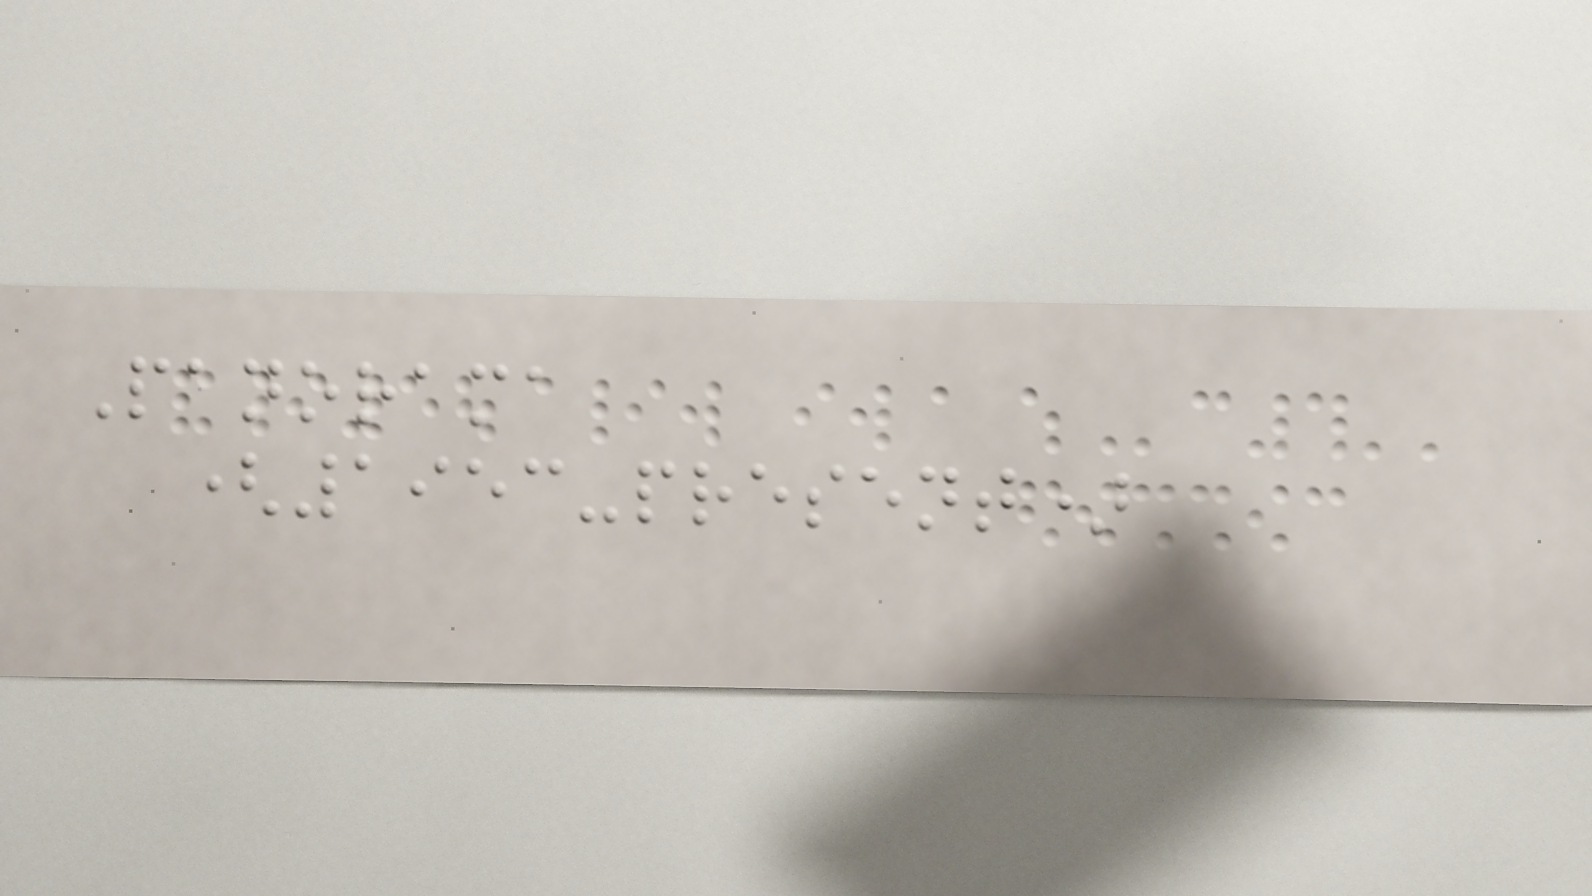Panorama
(1953-present)
